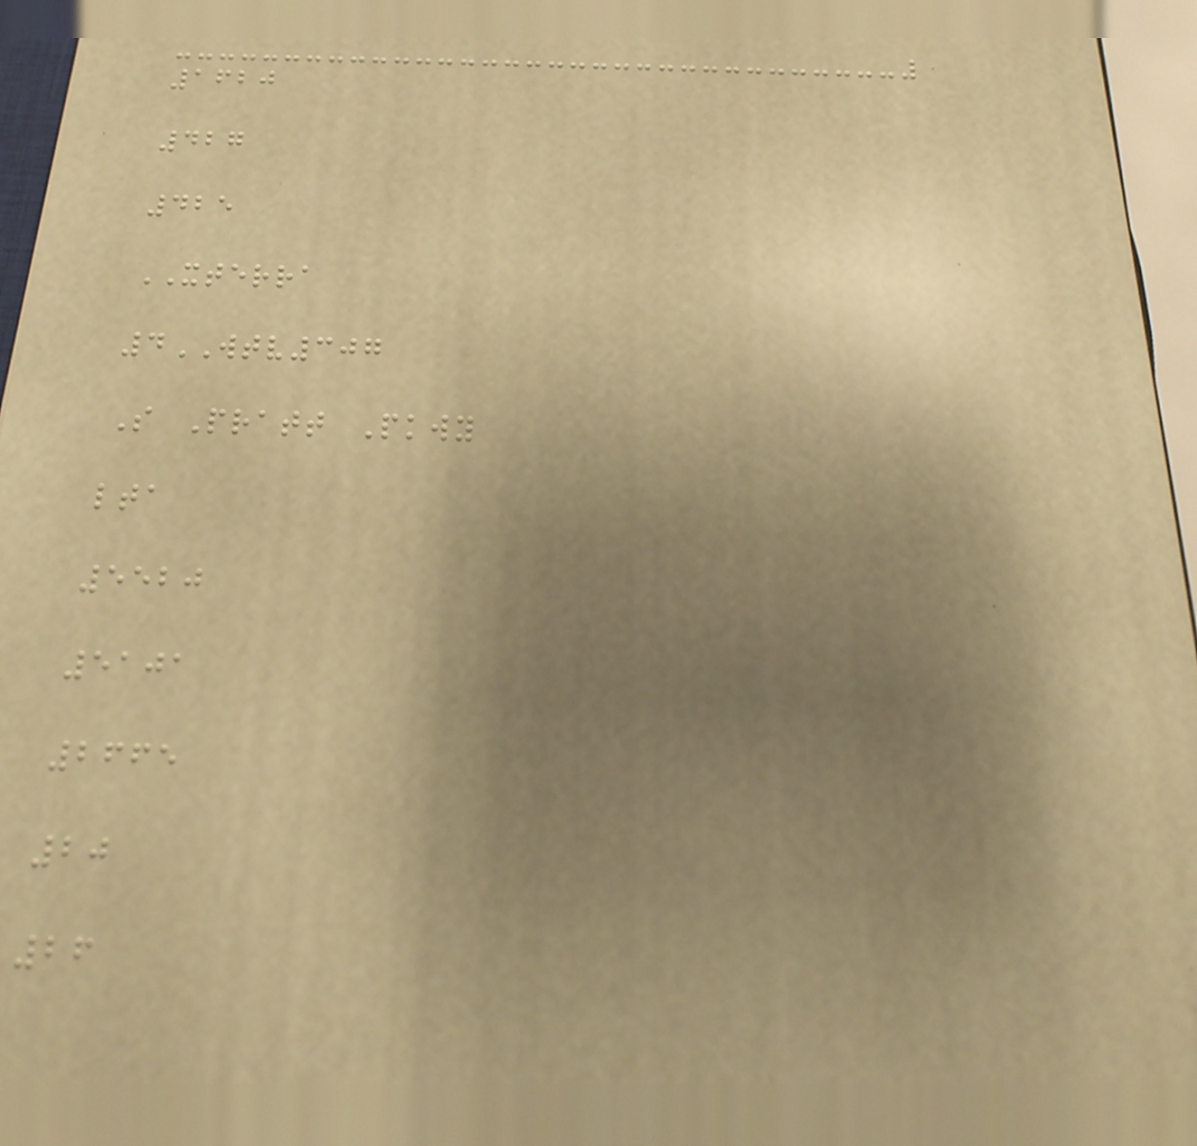1620
427
425
XTERRA
4WTV307
S Pratt Pkwy
lta
5520
5101
2665
20
26
